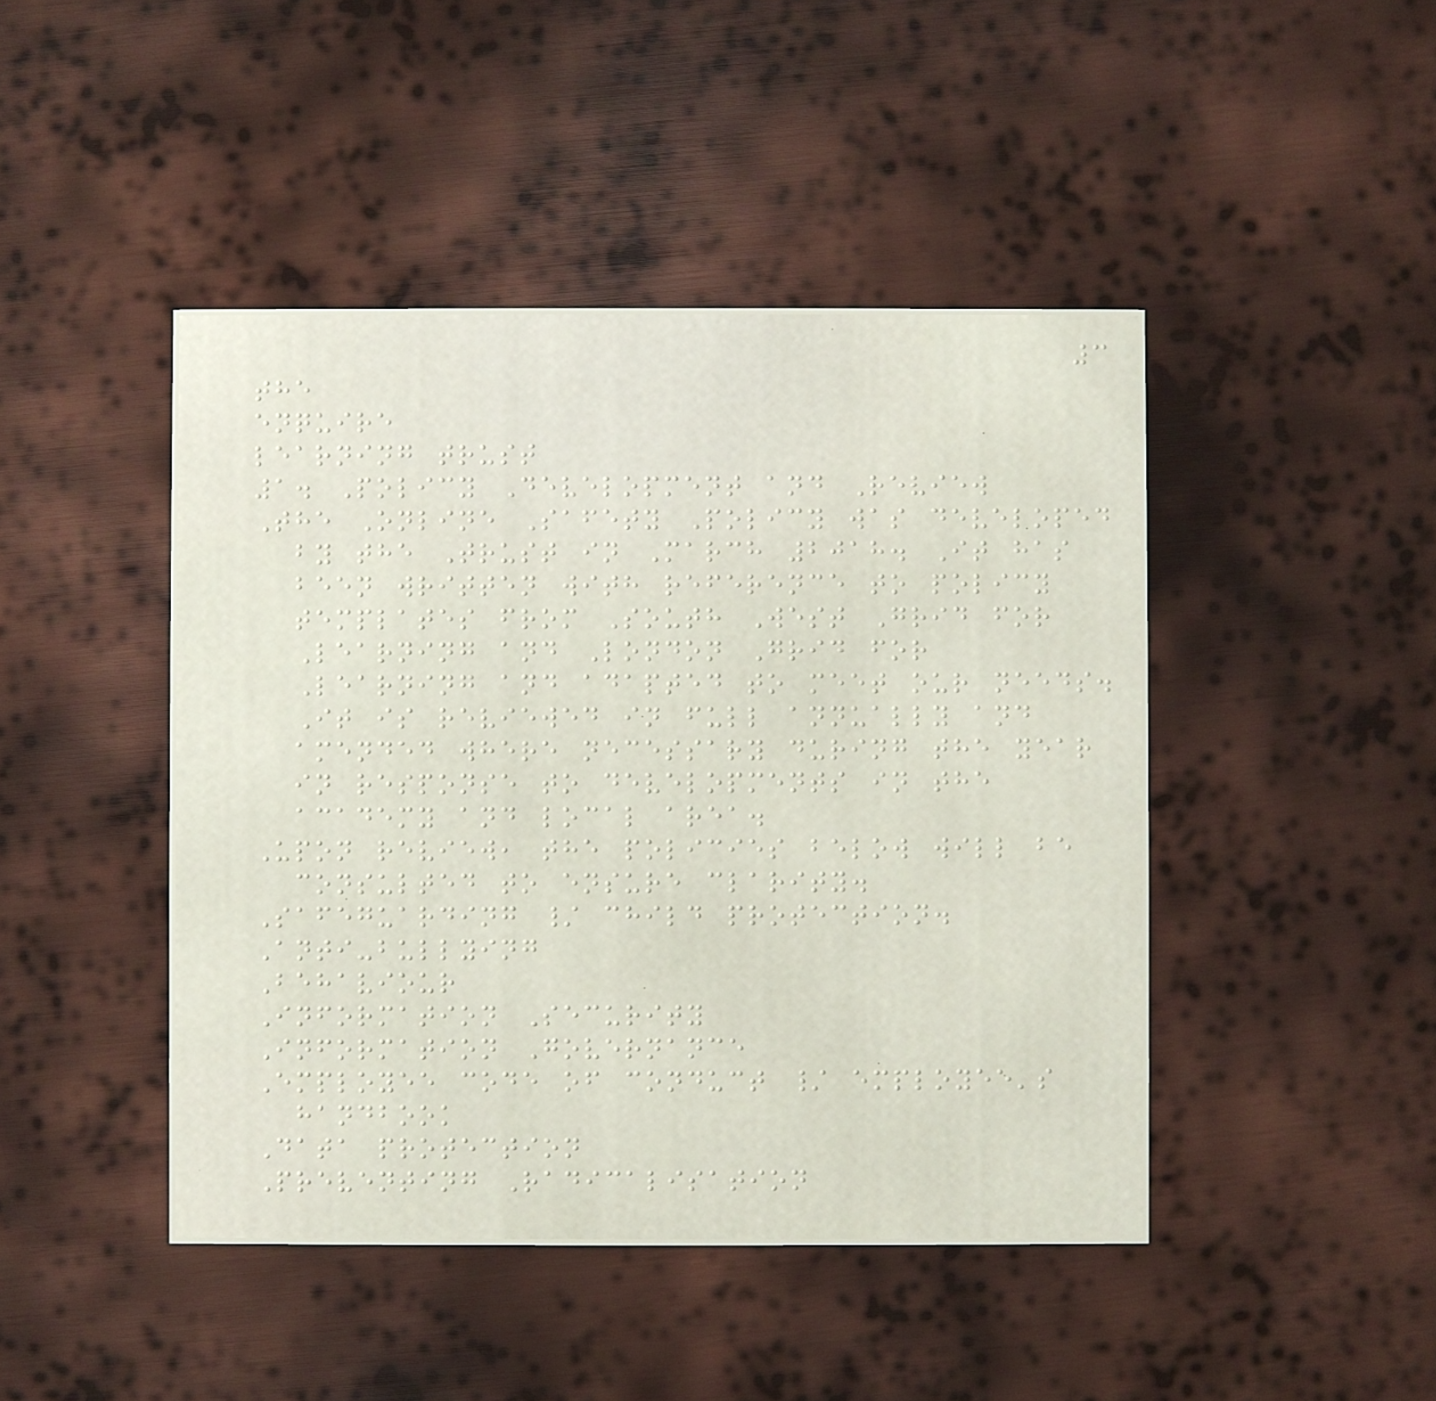3
the
enquire
learning trust
1. Policy Development and Review
The Online Safety Policy was developed
by the Trust in March 2018. It has
been written with reference to policy
templates from South West Grid for
Learning and London Grid for
Learning and adapted to meet our needs.
It is reviewed in full annually and
amended where necessary during the year
in response to developments in the
academy and local area.
Upon review, the policies below will be
consulted to ensure clarity.
Safeguarding / child protection.
Anti-bullying
Behaviour
Information Security
Information Governance
Employee code of conduct / employee's
handbook
Data protection
Preventing Radicalisation
